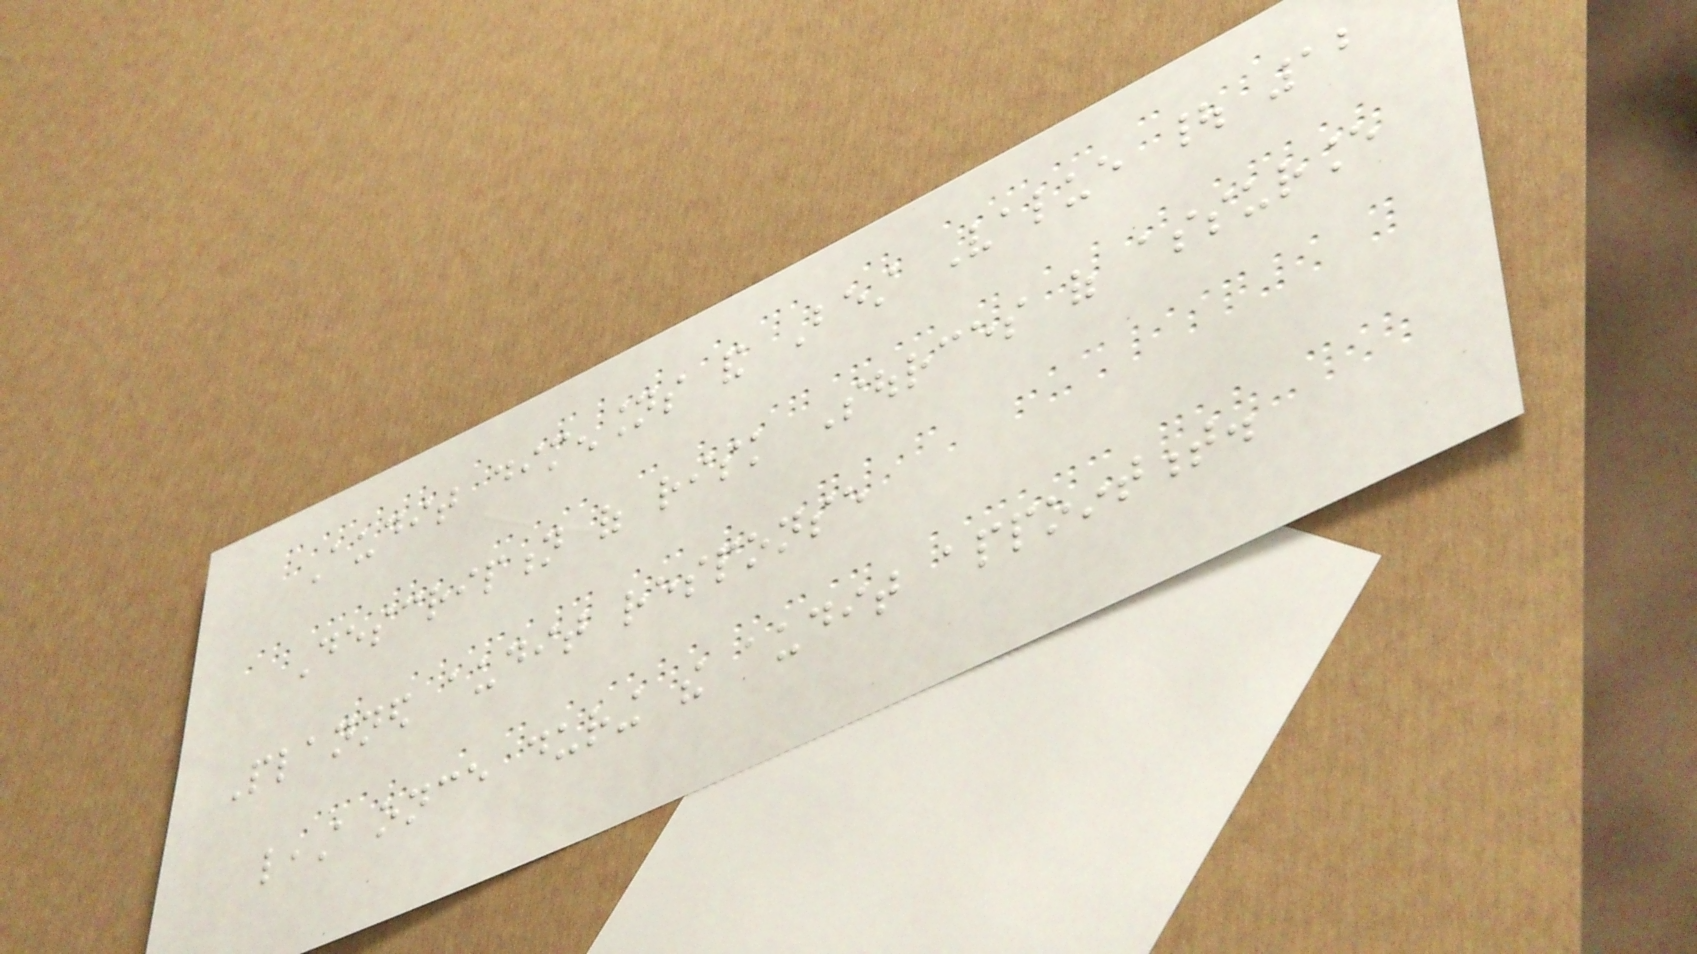Audit dimensions and Best Value | 12
Description of risk Sources of assurance
Planned audit response
least once during the audit appointment.
